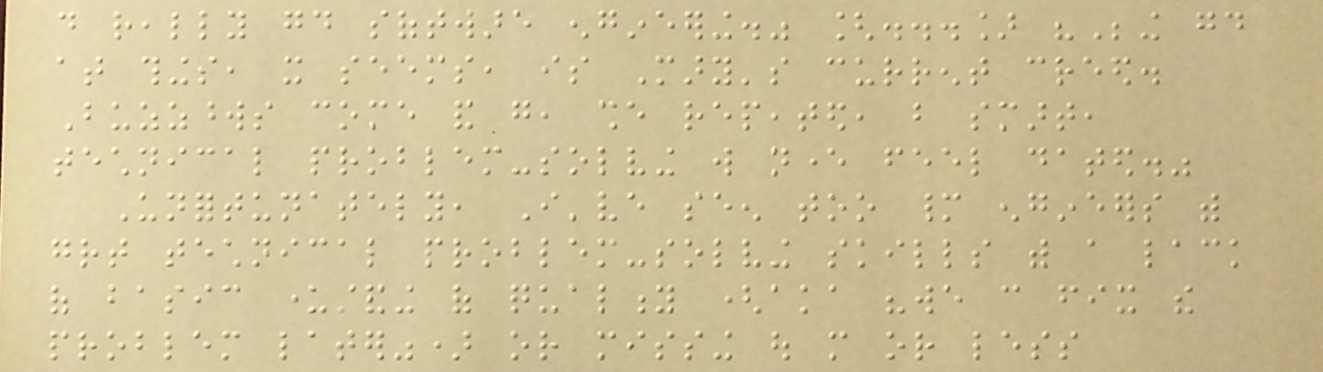do really good software engineering." [...] "Being good
at things, it seems, is Mary's current creed.
Buzzwords come and go, she repeated, but smart,
technical problem-solving will never feel dated."
Unfortunately, I've seen too many engineers with
great technical problem-solving skills with a lack
of basic understanding of quality (aka "we can fix the
problem later") or missing out more or less
